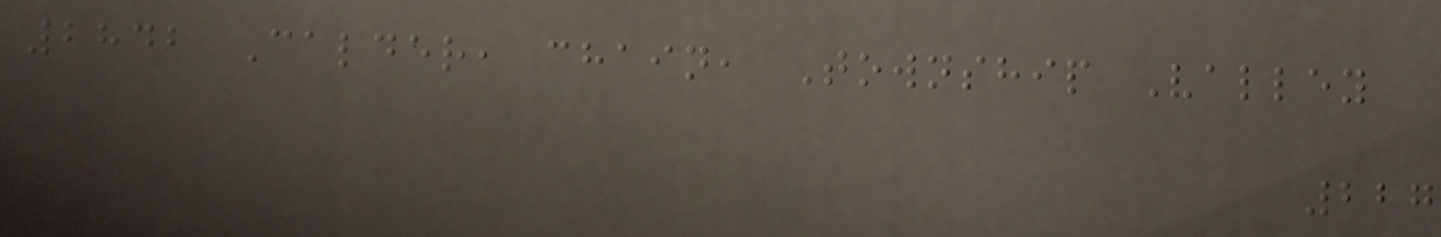2842 Calder, chain, Township Valley
227
